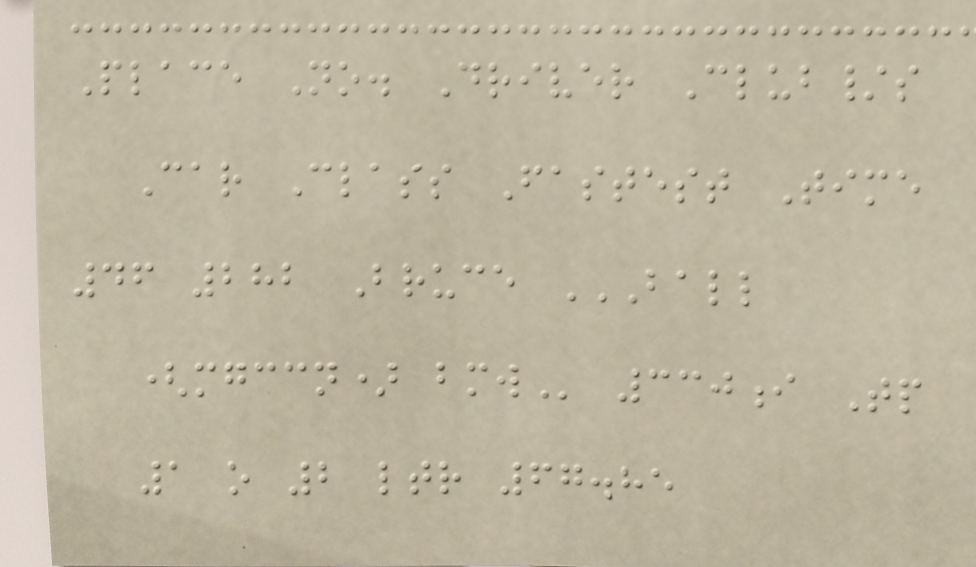Place No. Driver Club/s
Car Class Fastest Time
46 282 Bruce BALL
(MGCCN) BMW 330i Tp
1 o 2 ltr 67.85
